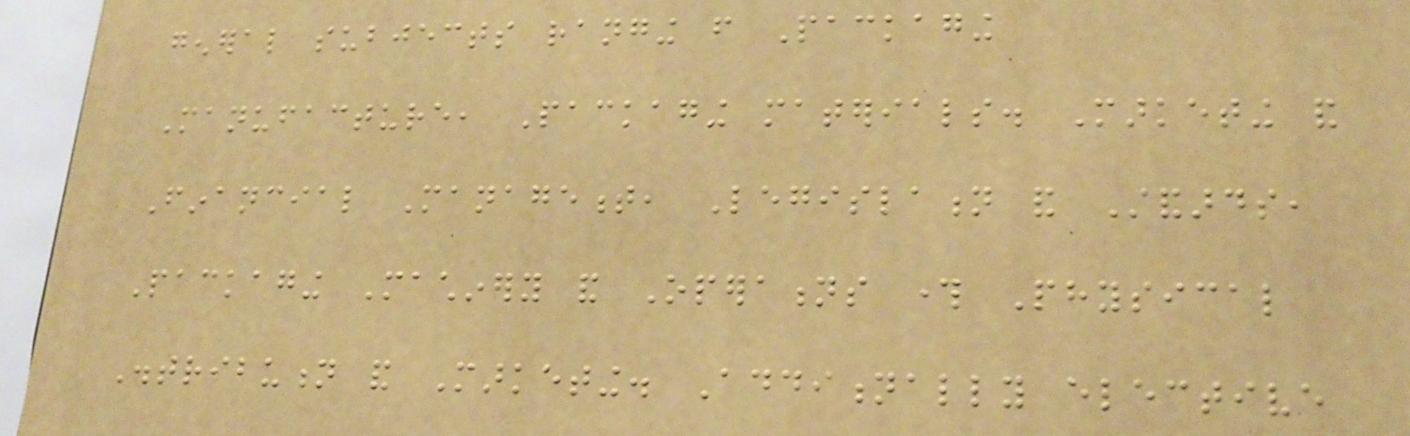general subjects ranging from Packaging
Manufacture, Packaging materials. Marketing and
Financial Management, Legislation and Standards,
Packaging Machinery and Operations through Physical
Distribution and Marketing. Additionally elective
